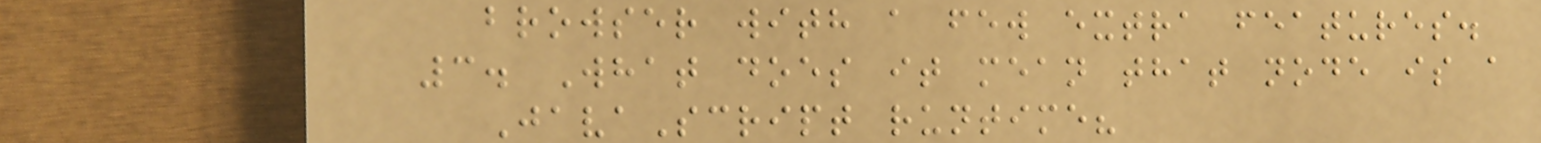browser with a few extra features.
3. What does it mean that node is a
JavaScript runtime?
